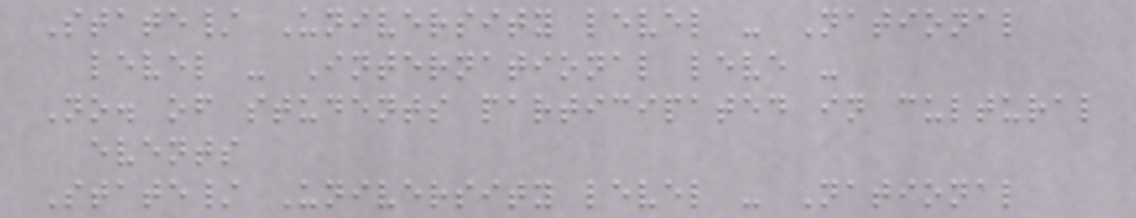State/ University level - National
level - International leve -
No. of students participated in cultural
events
State/ University level - National
